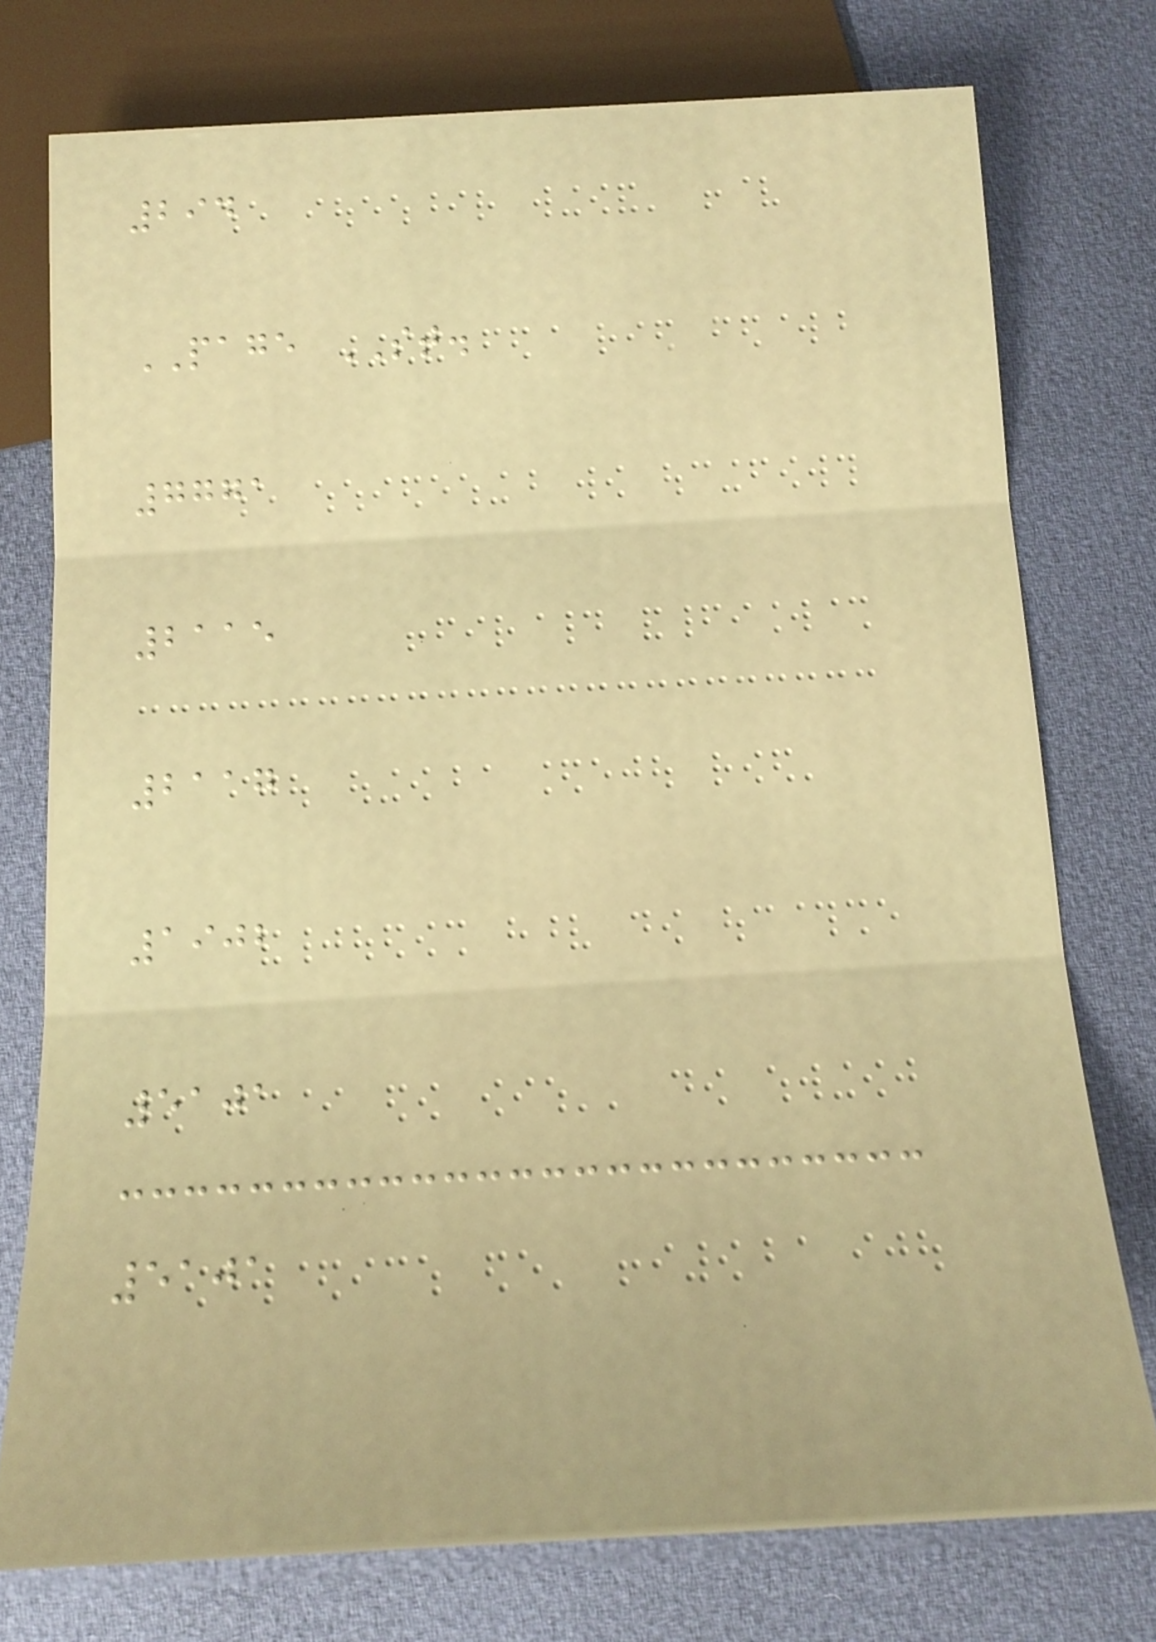294
PAGE ST.
7771
2115
2117
1902
5101
5101
